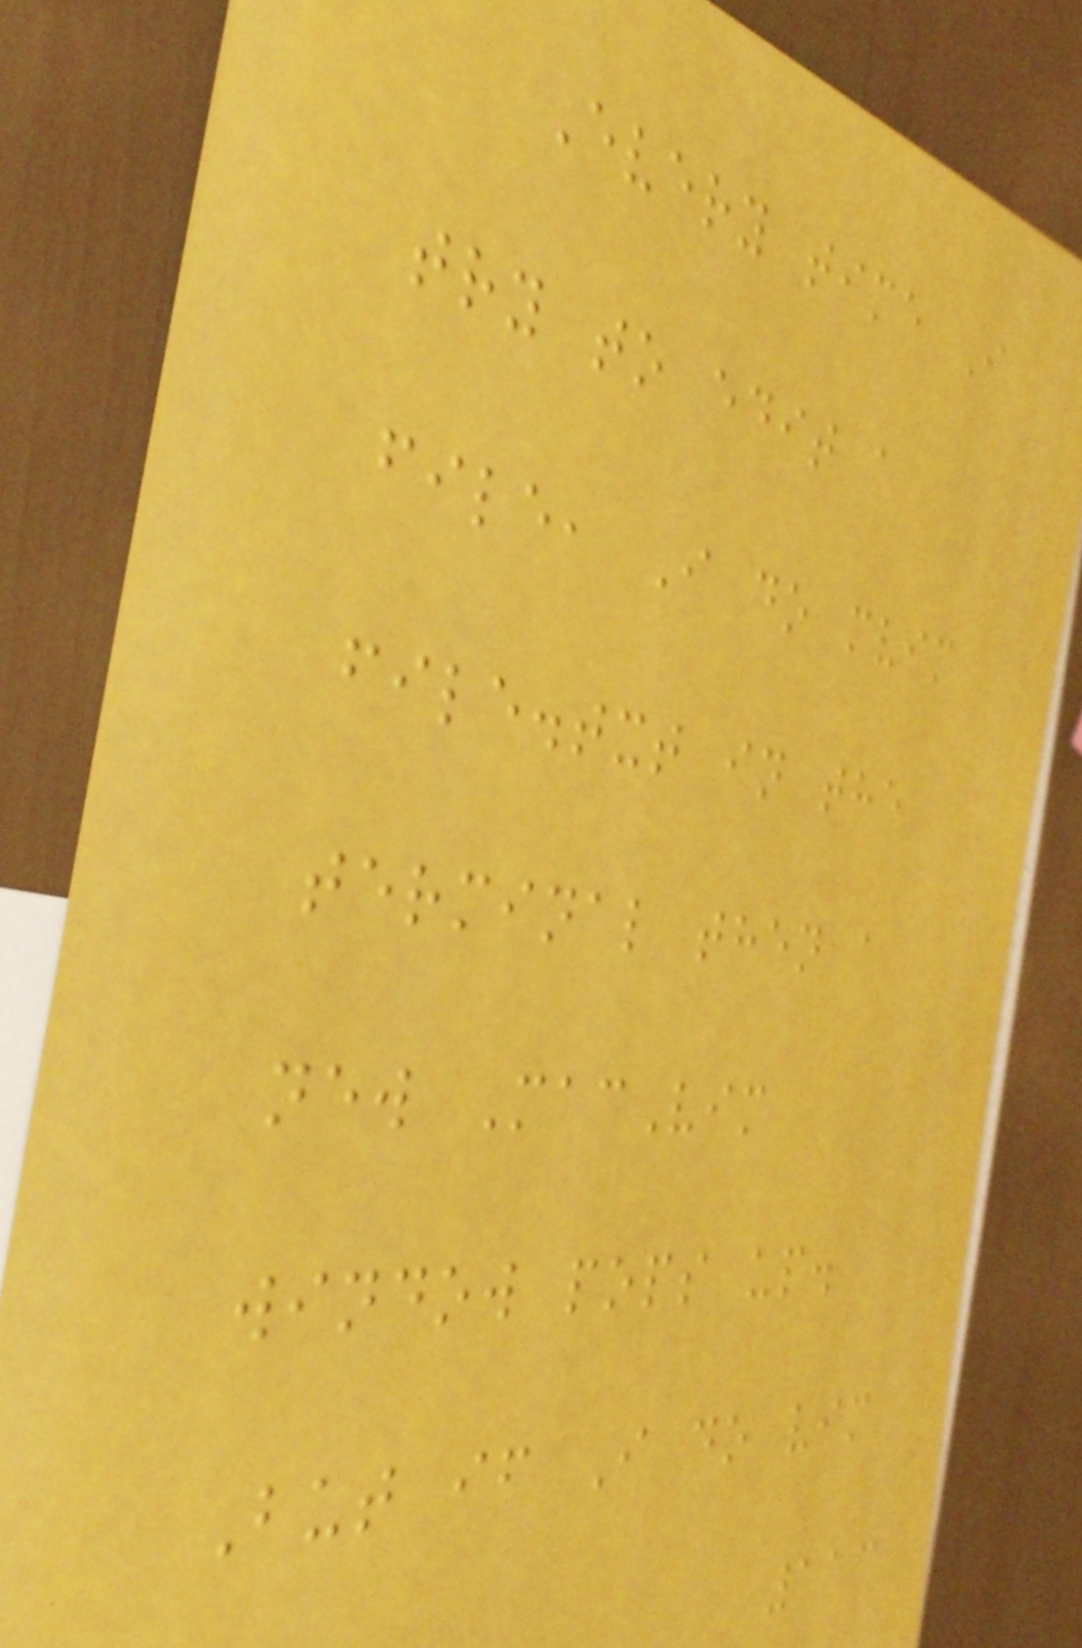Every time I
try to edit a
file, I do mvim
file.txt in the
terminal then a
new MacVim
window pops up.
But if I do vim
113
